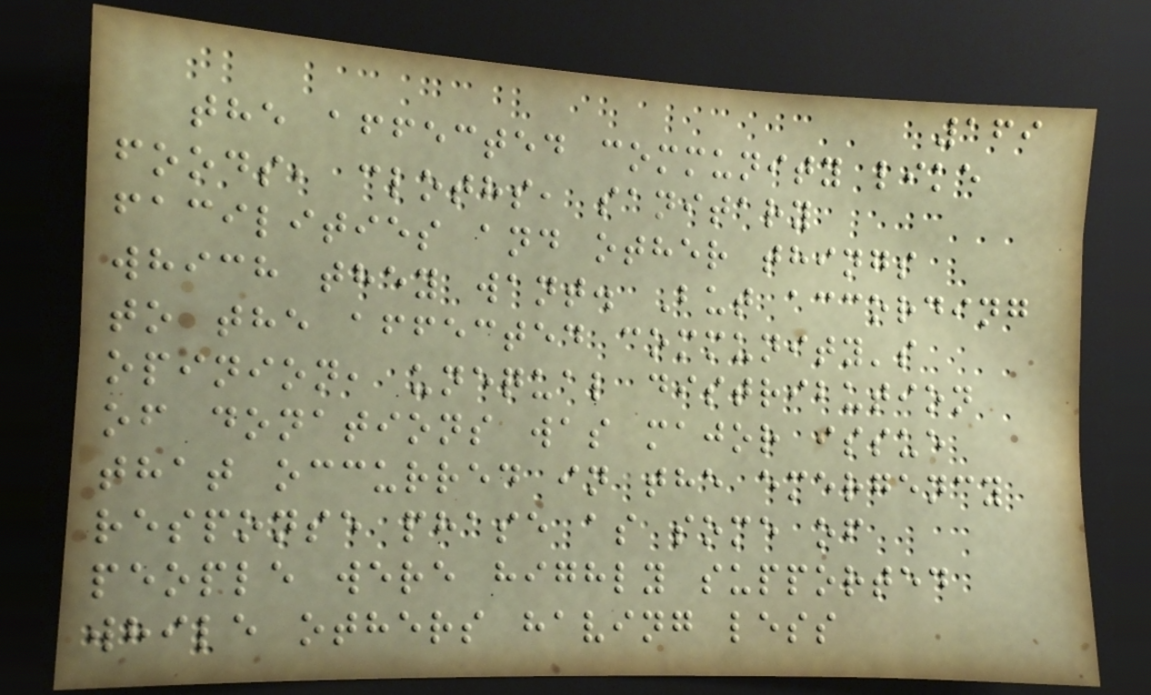169
the affected community like
foods, cloths, sanitary
facilities and other things
which they want. But according
to the affected community's
opinion, unequal distribution
of donations was major issue
that occurred in the emergency
response phase as some of
people were highly supported
while others having less
